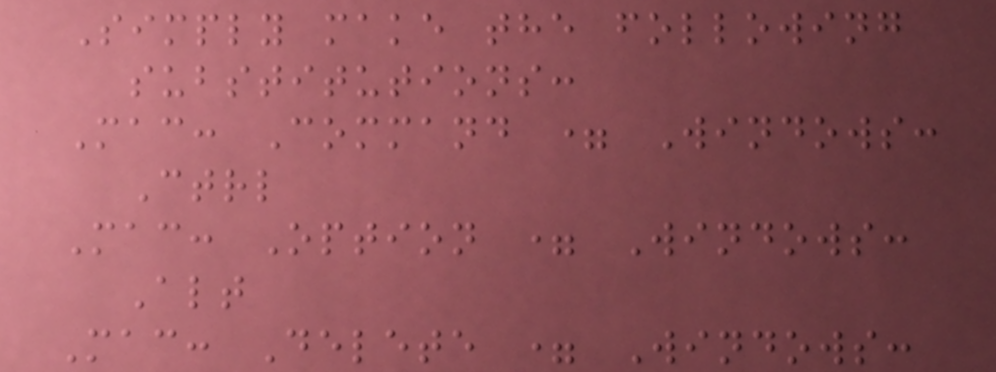Simply make the following
substitutions:
Mac: Command = Windows:
Ctrl
Mac: Option = Windows:
Alt
Mac: Delete = Windows:
